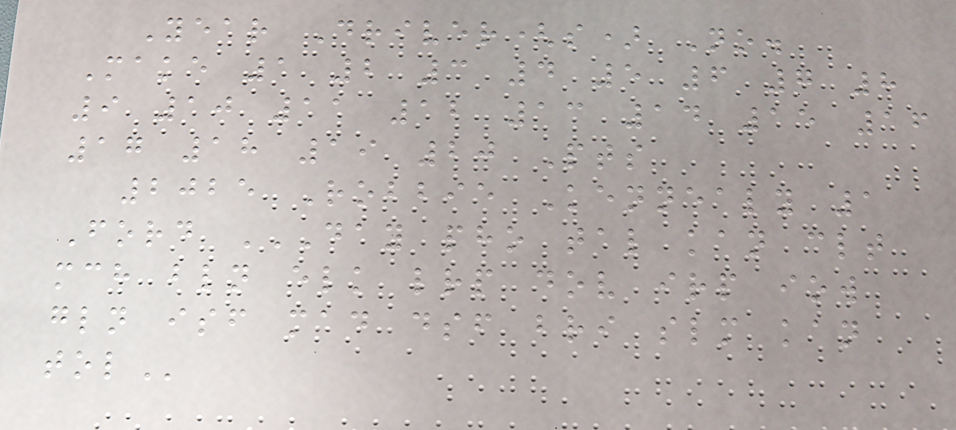Year Driver(s) No.
Make 1 2 3 4 5 6 7 8
9 10 11 12 13 14 15 16
17 18 19 20 Pts
2025 Robbie Kennealy 1
Ford DAY PHO TAL KAN CLT
MCH BLN ELK LRP DOV IRP IOW
GLN ISF MAD DSF BRI SLM KAN
TOL
